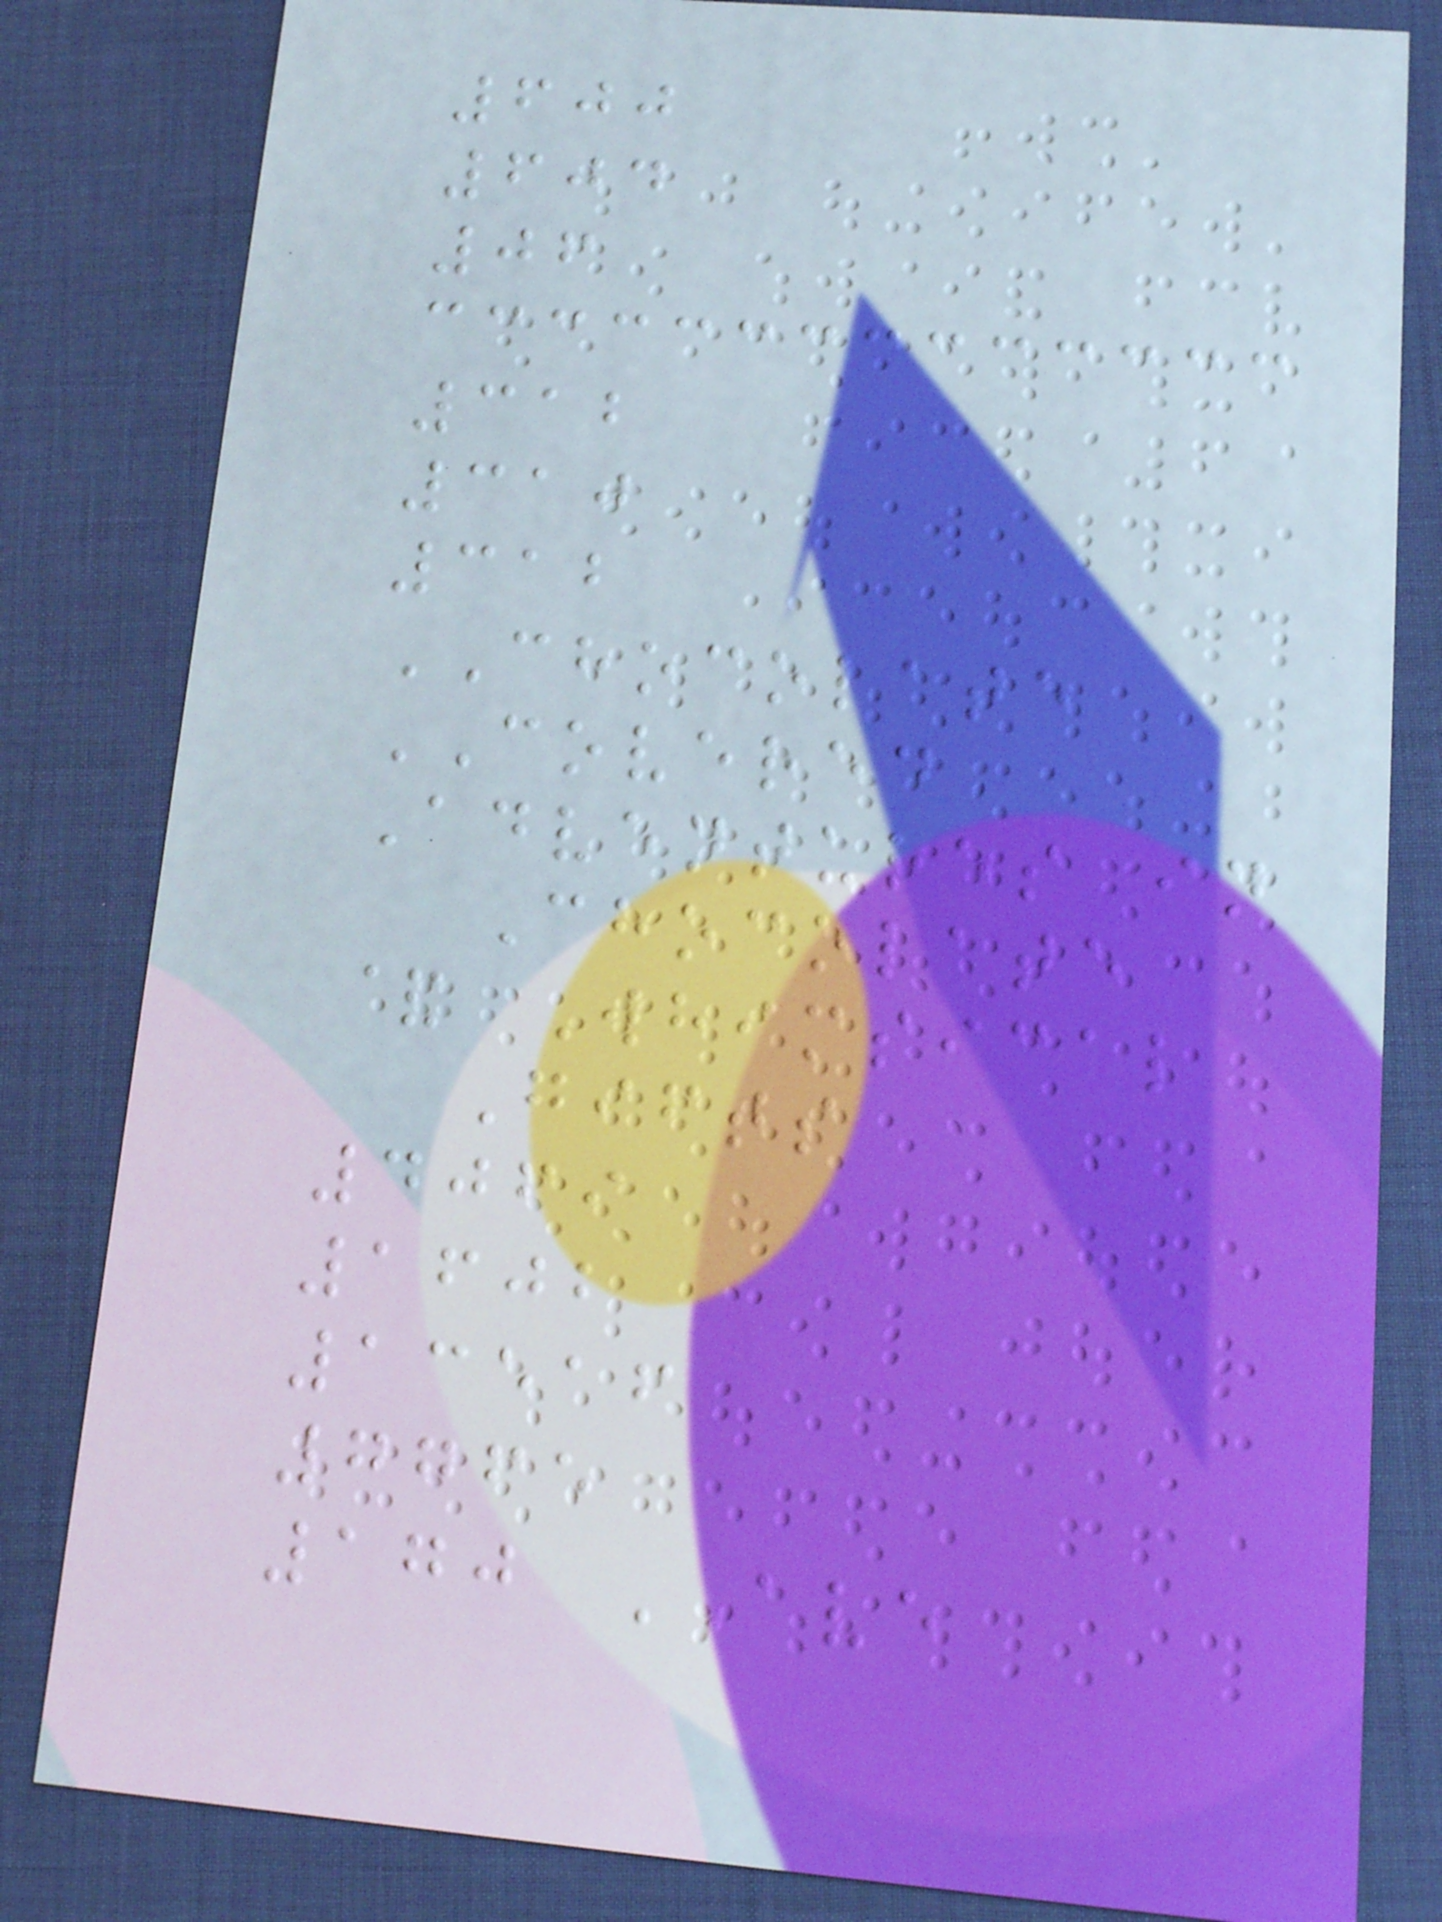600
604
06
312
310
312
CHOCOLATE
COVERED
Adventures in
Chocolate
& Whimsical
Gifts
4069
1602
13516
7765
170 AVE
